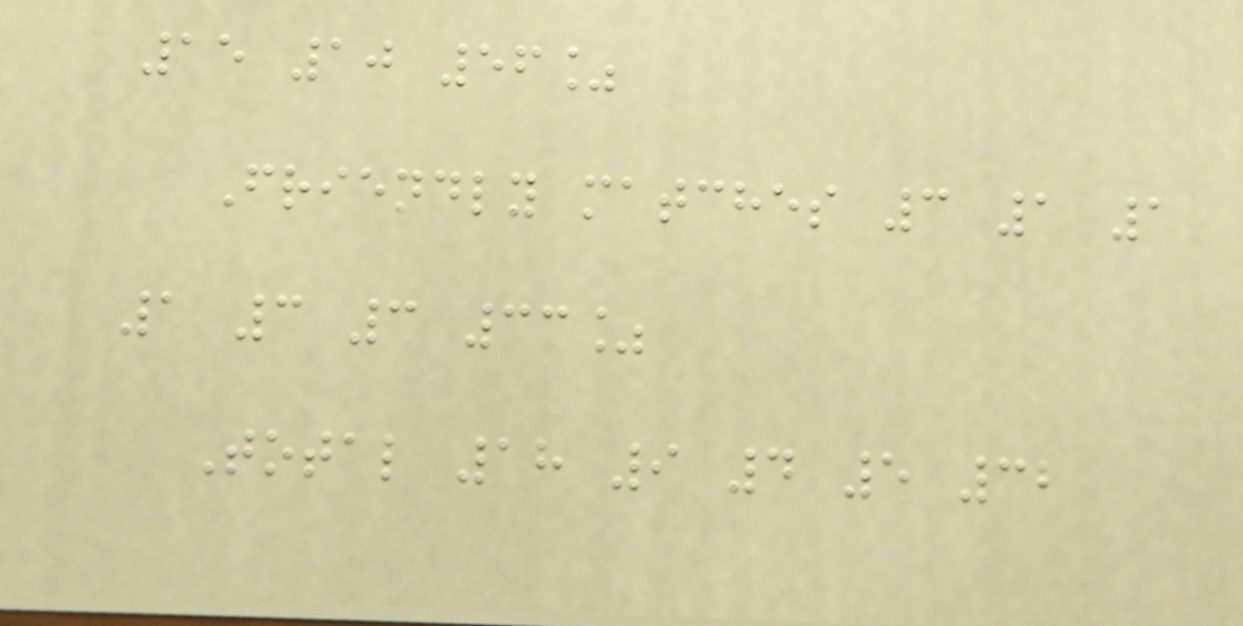15 10 56%
Friendly matches 3 1 1
1 3 3 33%
Total 18 9 4 5 32
